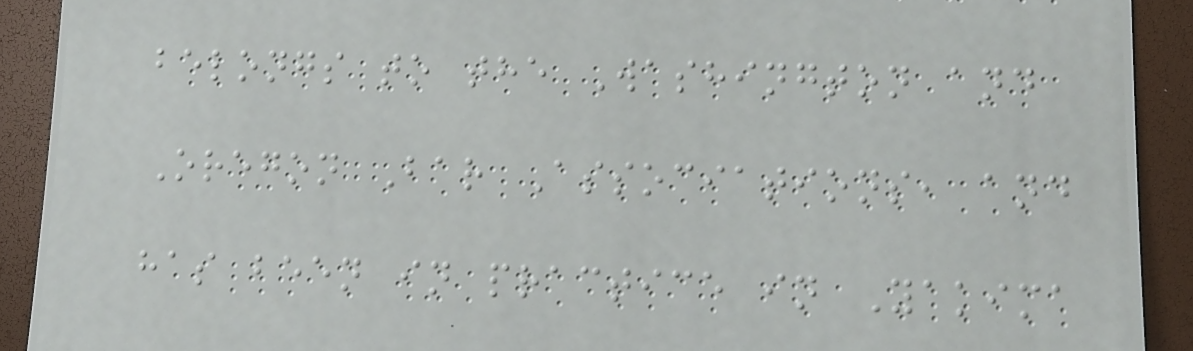belongs to the Washington and
Oregon Bar Associations, and
has been in practice in Yakima
